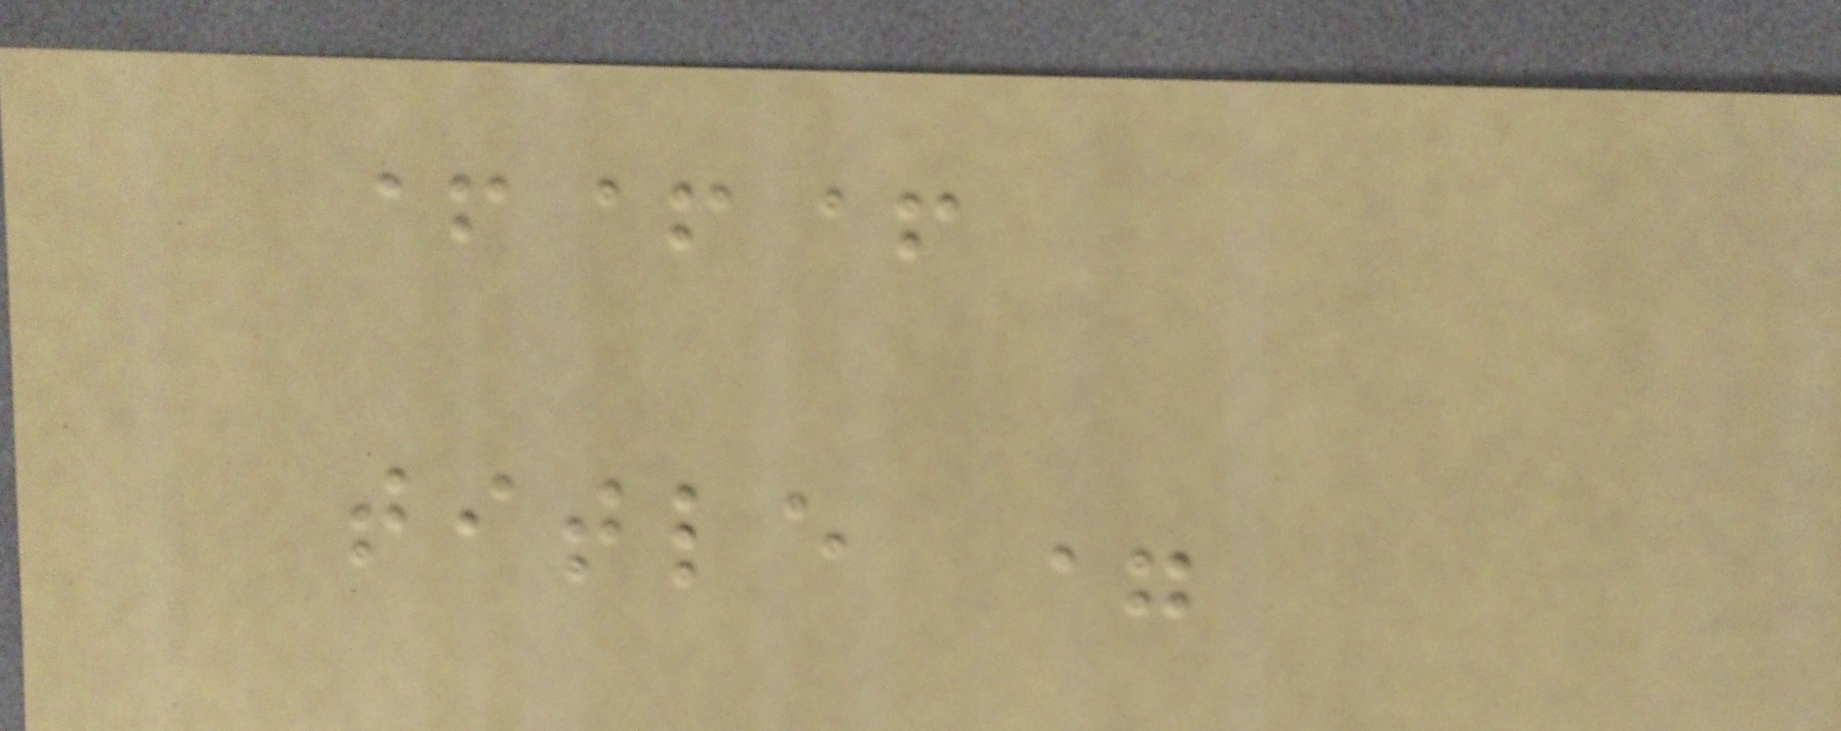+++
title =
